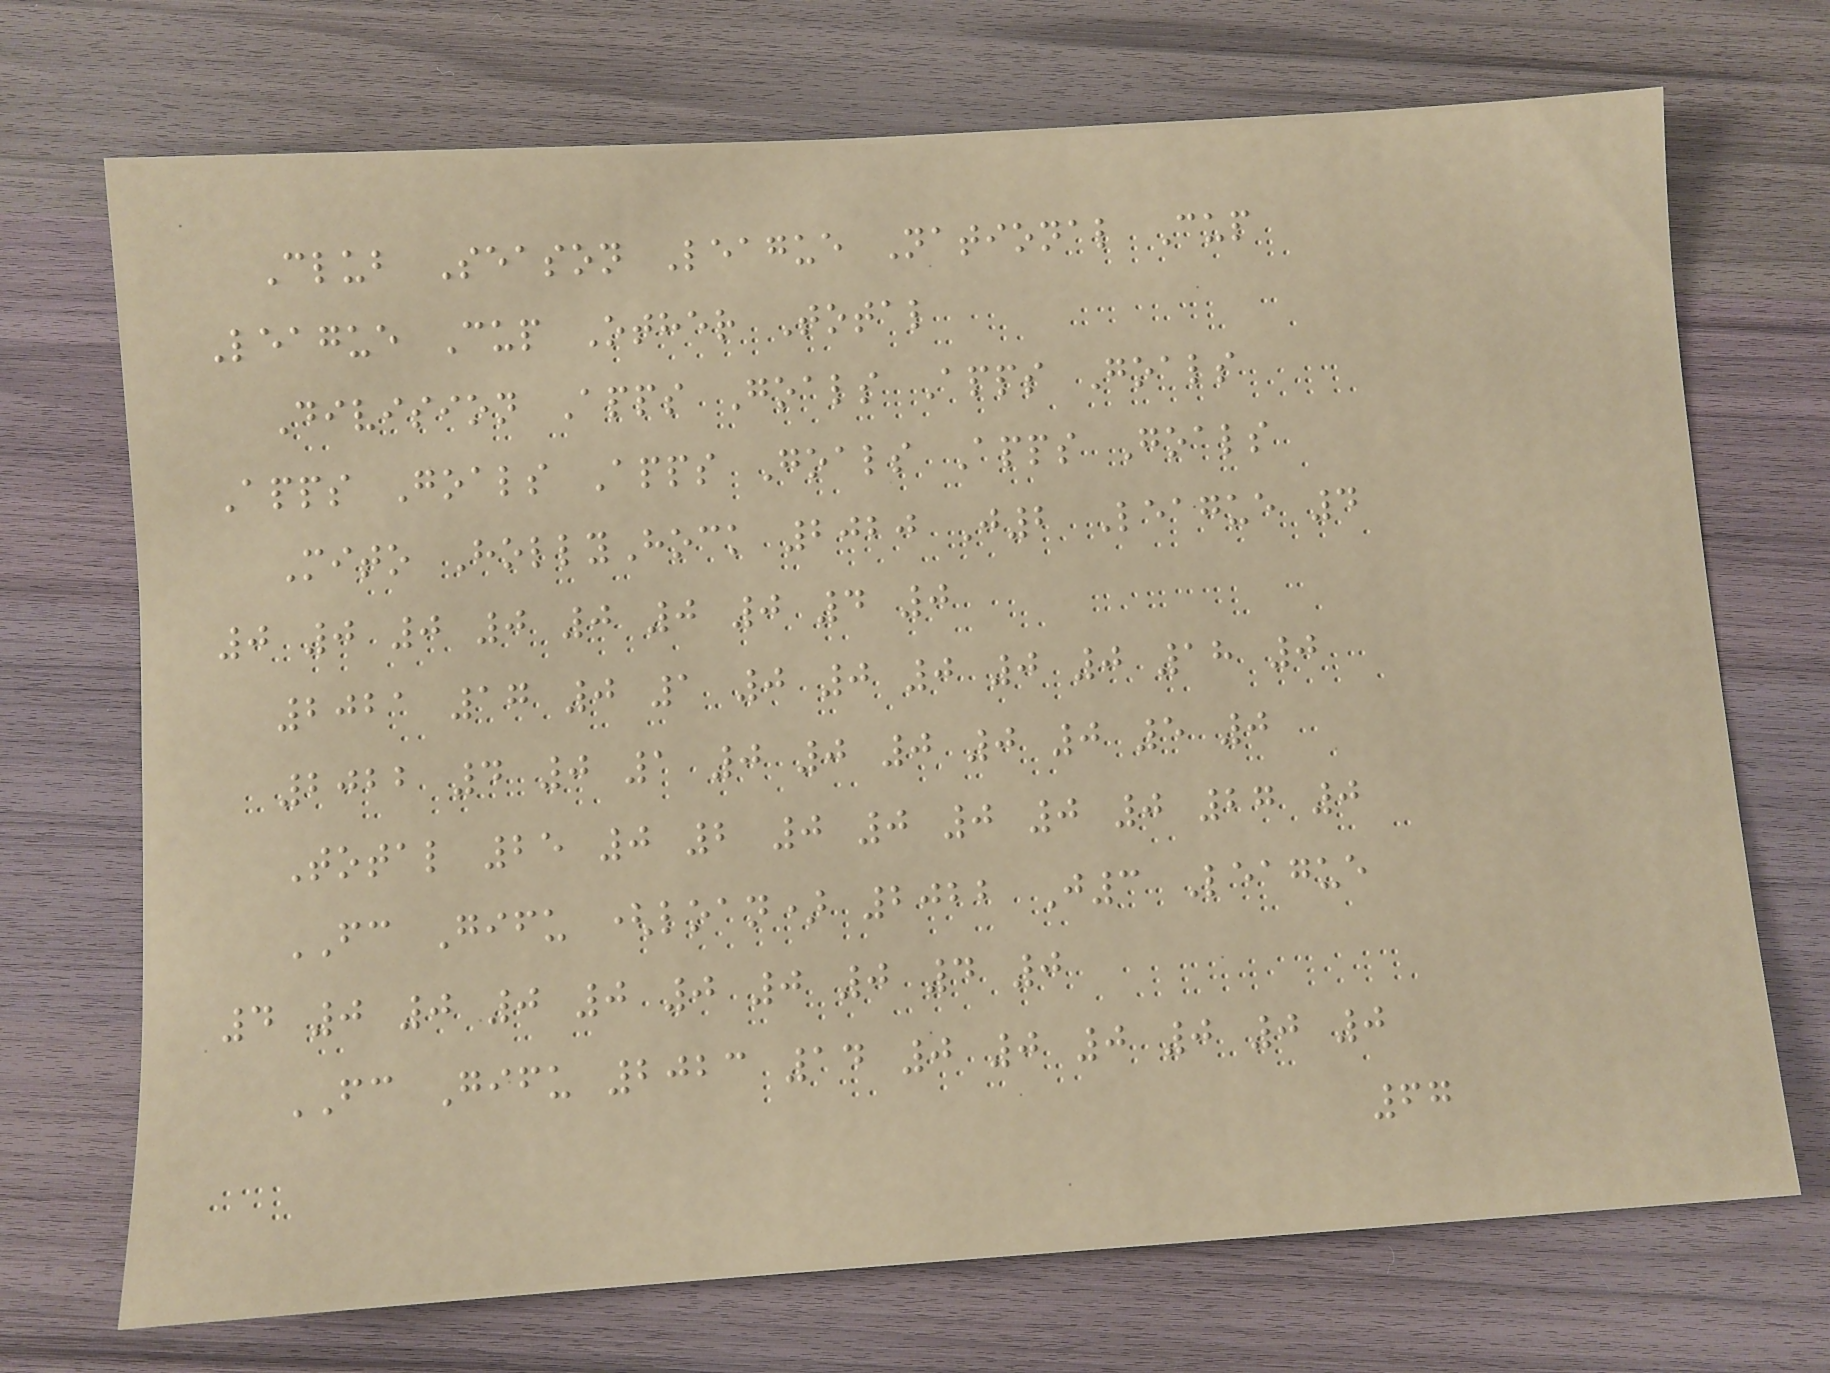Club Season League National Cup
League Cup Other Total
Division Apps Goals Apps Goals
Apps Goals Apps Goals Apps Goals
Mito HollyHock 2020 J2 League 4
0 0 0 0 0 0 0 4 0
2021 17 0 1 0 0 0 0 0 18 0
2022 4 0 1 0 0 0 0 0 5 0
Total 25 0 2 0 0 0 0 0 27 0
FC Gifu (loan) 2022 J3 League
4 0 0 0 0 0 0 0 4 0
FC Gifu 2023 14 0 0 0 0 0 0
67
